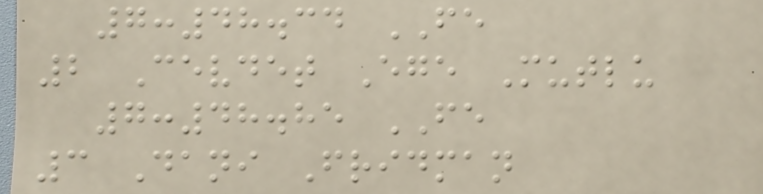7:48.34 FE
2 Cevdet Ege Mutlu
7:48.85 FE
3 Dani Fridman
